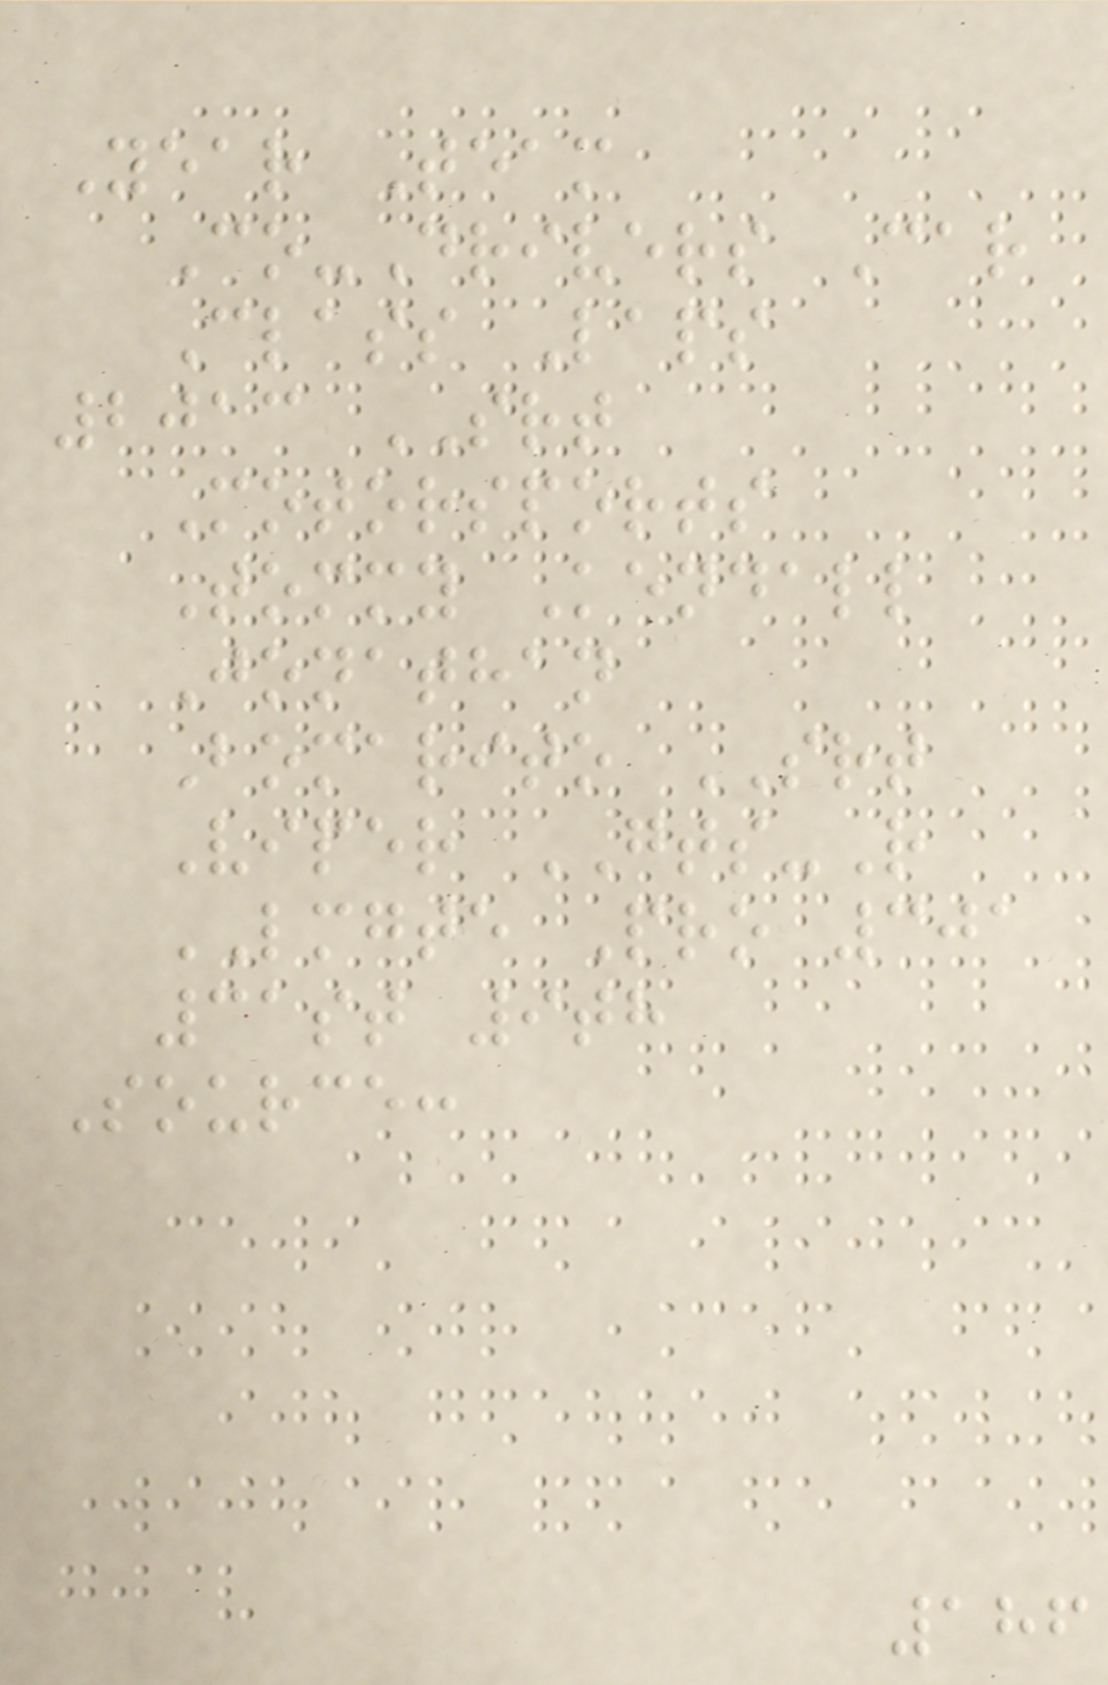Year Team
Co-Drivers Car
Class Laps
2013 SRT
Motorsports
Tommy Kendall
Jonathan
Bomarito SRT
Viper GTS-R
LMGTE Pro 301
31st 9th
Source:
186
